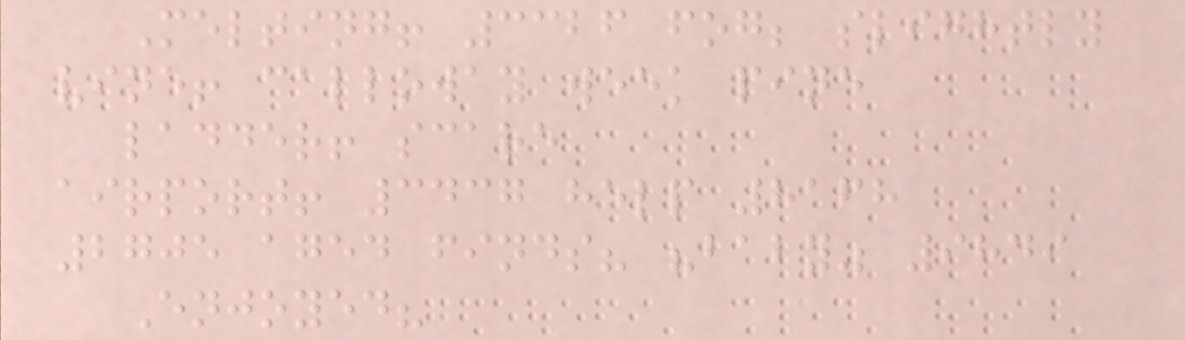Melting! 3326 fog; slightly
vine! calloway week pine
ladder! scare
airport! 3437 help 8168
2705 aged finds? "baby" 9849
Enjoyed?
